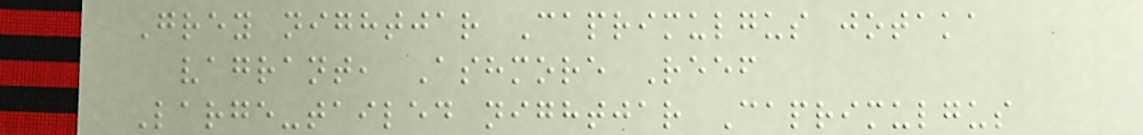Grey nightjar Caprimulgus jotaka
vagrant, Ashmore Reef
Large-tailed nightjar Caprimulgus
